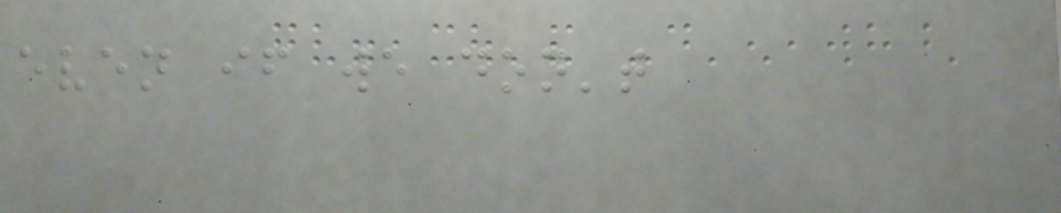even if we don't
